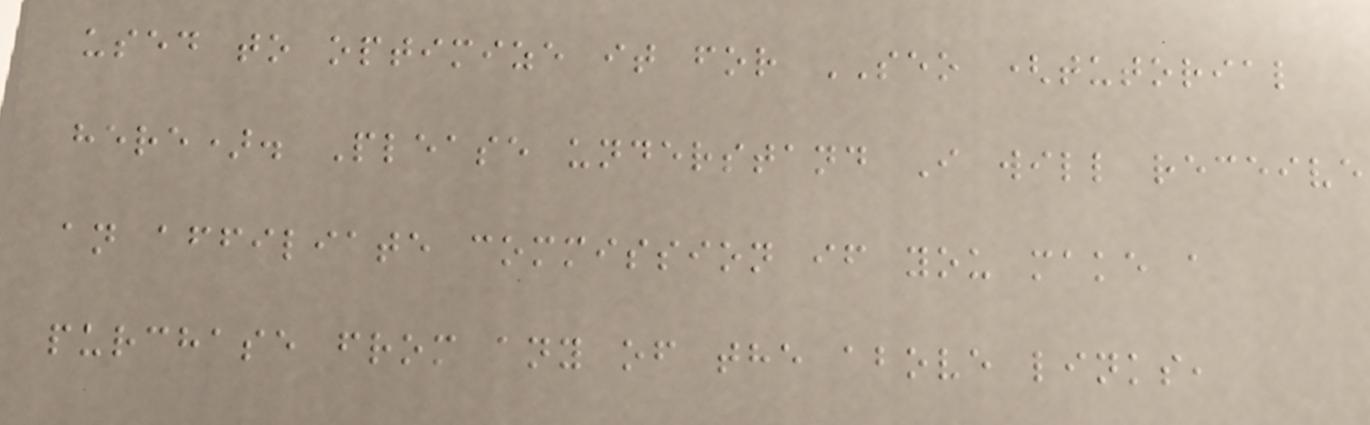used to optimize it for SEO (tutorial
here). Please understand I will receive
an affiliate commission if you make a
purchase from any of the above links,
